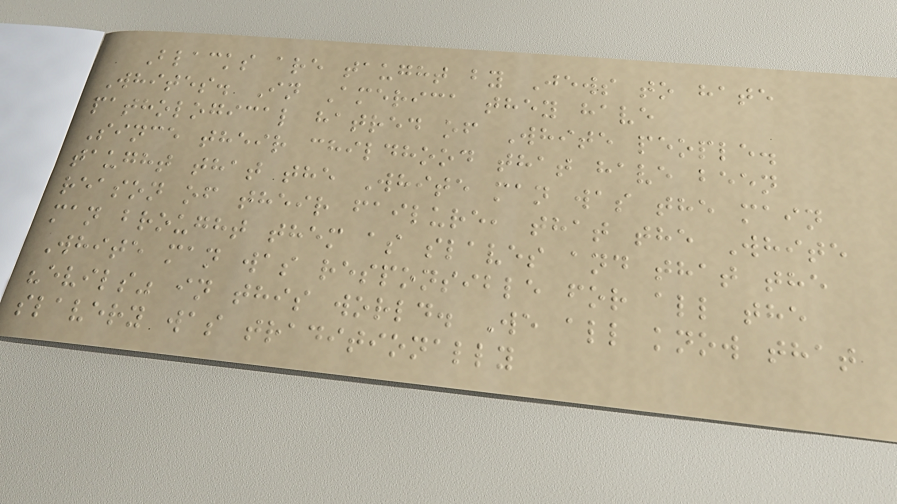Blacks are taught by Jews to hate
Whites. In America they have
pathological hatred of White people.
Since their childhood that have been
taught that the White man was the main
reason of their failure, that the White
man brought them as slaves and that the
White man was responsible for all the
"evils" in this world. We all know that
slavery was traditionally
